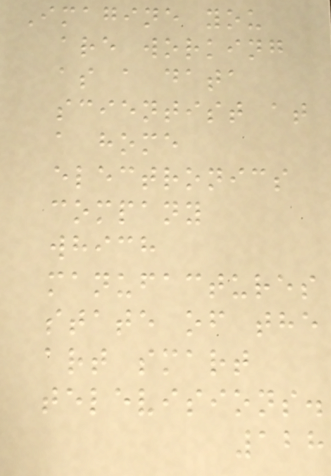Imagine you
are working
as a data
scientist at
a home
electronics
company
which
manufactures
state of the
art smart
televisions.
128
